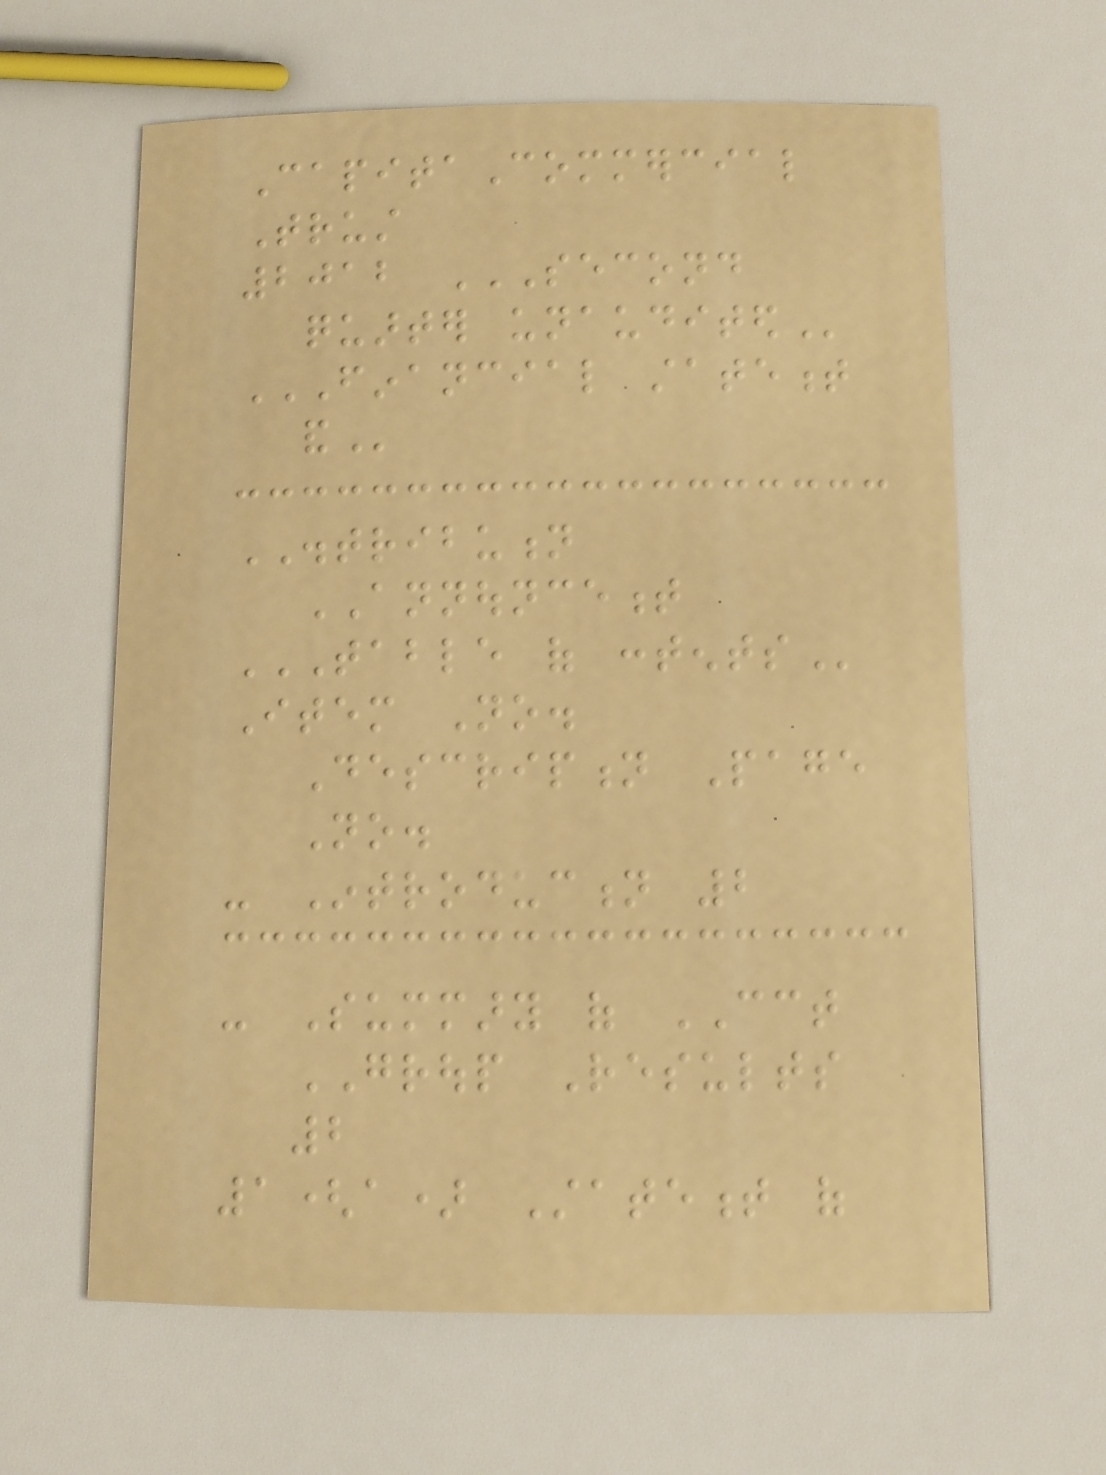CapitaCommercial
Trust
2012 SECOND
QUARTER UNAUDITED
FINANCIAL STATEMENT
AND
DISTRIBUTION
ANNOUNCEMENT
TABLE OF CONTENTS
Item No.
Description Page
No.
- Introduction 2
- Summary of CCT
GROUP Results
2
1(a) Statement of
